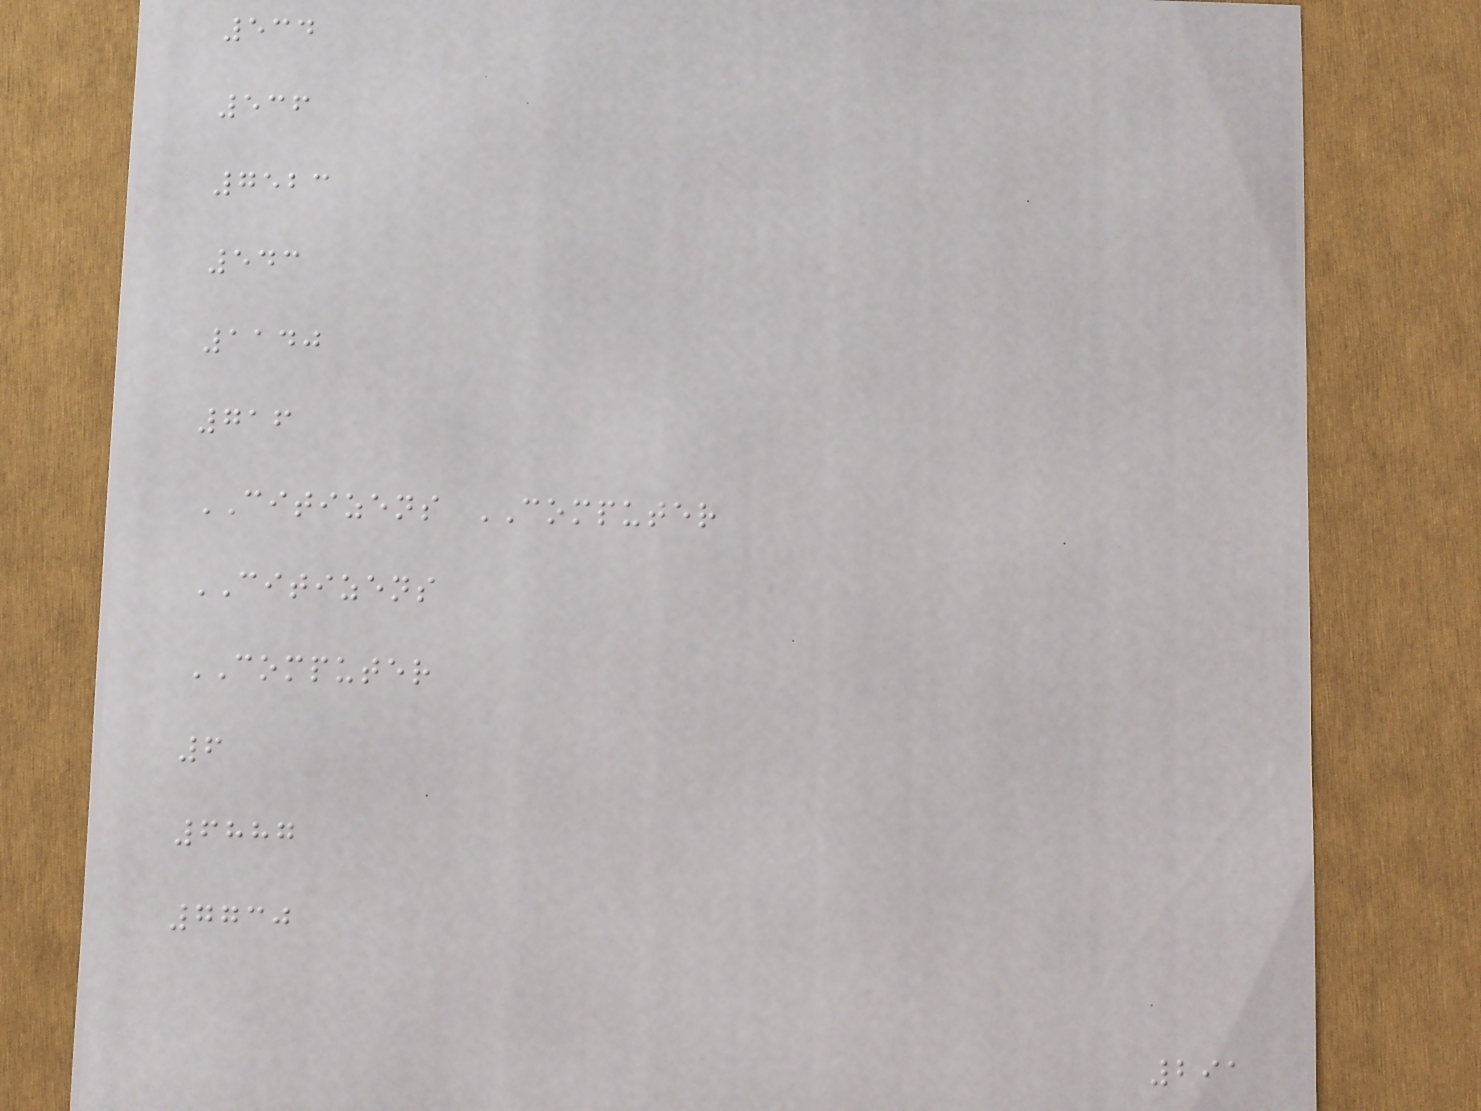534
536
7523
543
1140
716
CITIZENS COMPUTER
CITIZENS
COMPUTER
6
6887
7730
291
